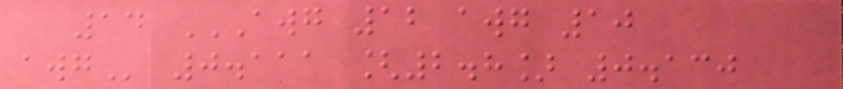14 AWG 12 AWG 10
AWG 0.111 [2.8] 0.130
